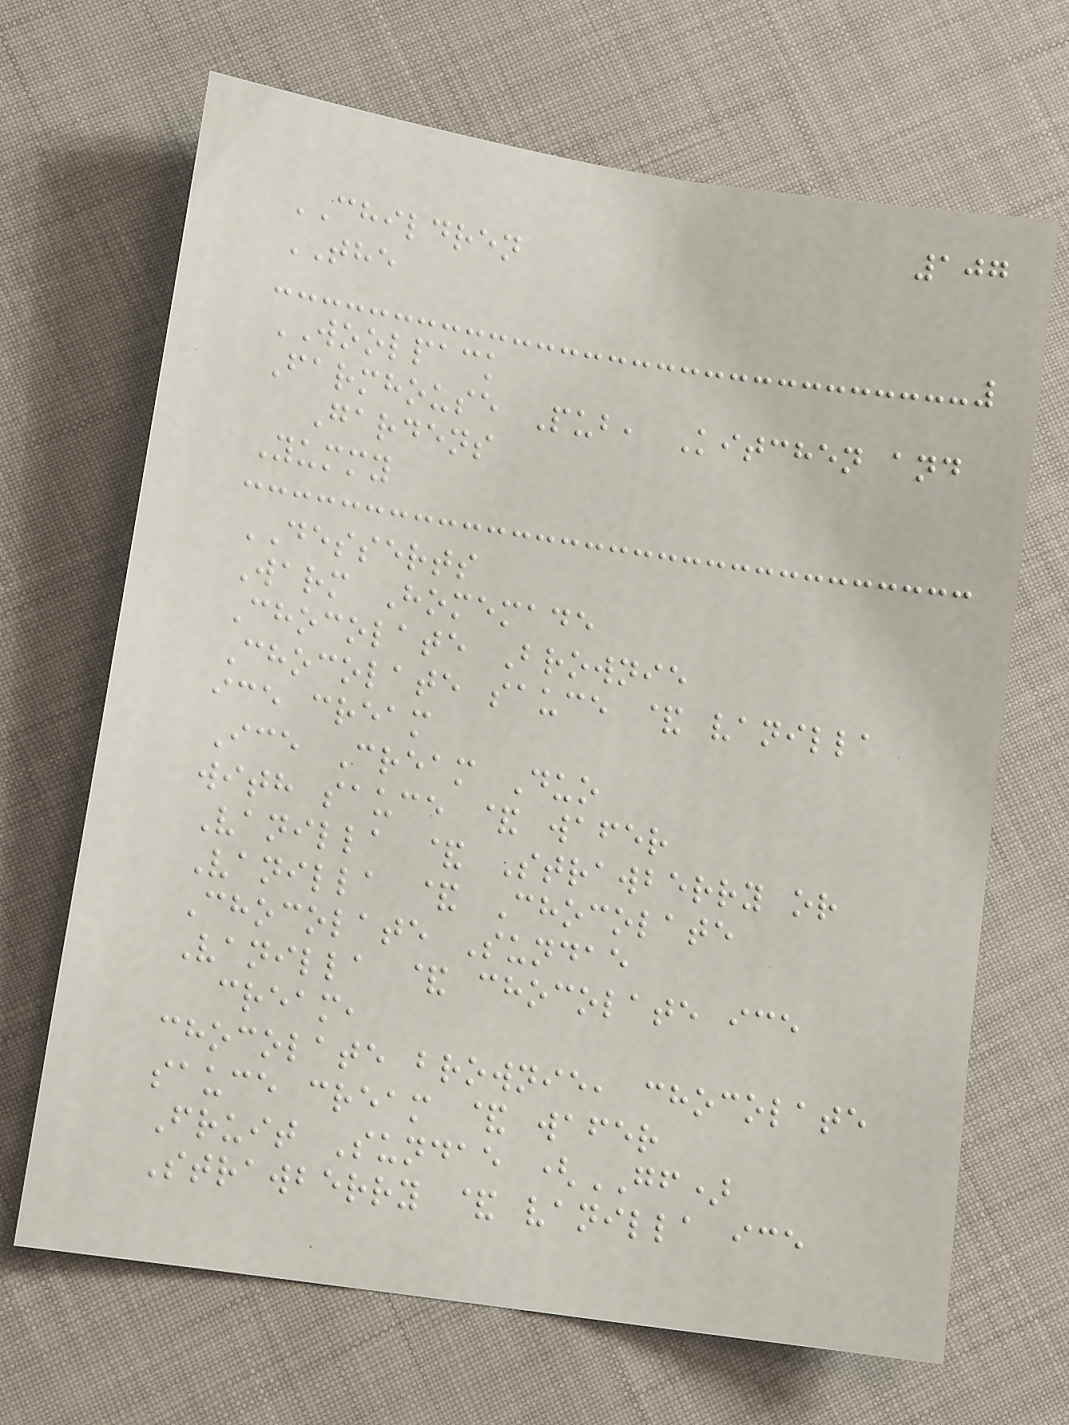107
CHILDREN
THE
WOOLPACK
Farmhouse Pub, Kitchen and
Gardens
Yummy
DESSERTS
Warm Homemade
Chocolate Brownie
Chocolate sauce & vanilla
ice cream
Ice Cream Duo
with sauce & wafer
Vanilla & Strawberry or
Vanilla & Chocolate
Chocolate Sundae
Vanilla & chocolate ice
cream,
chocolate brownie, chocolate
sauce cream & wafer
Fruit Sundae (GF)
Strawberry & vanilla ice
